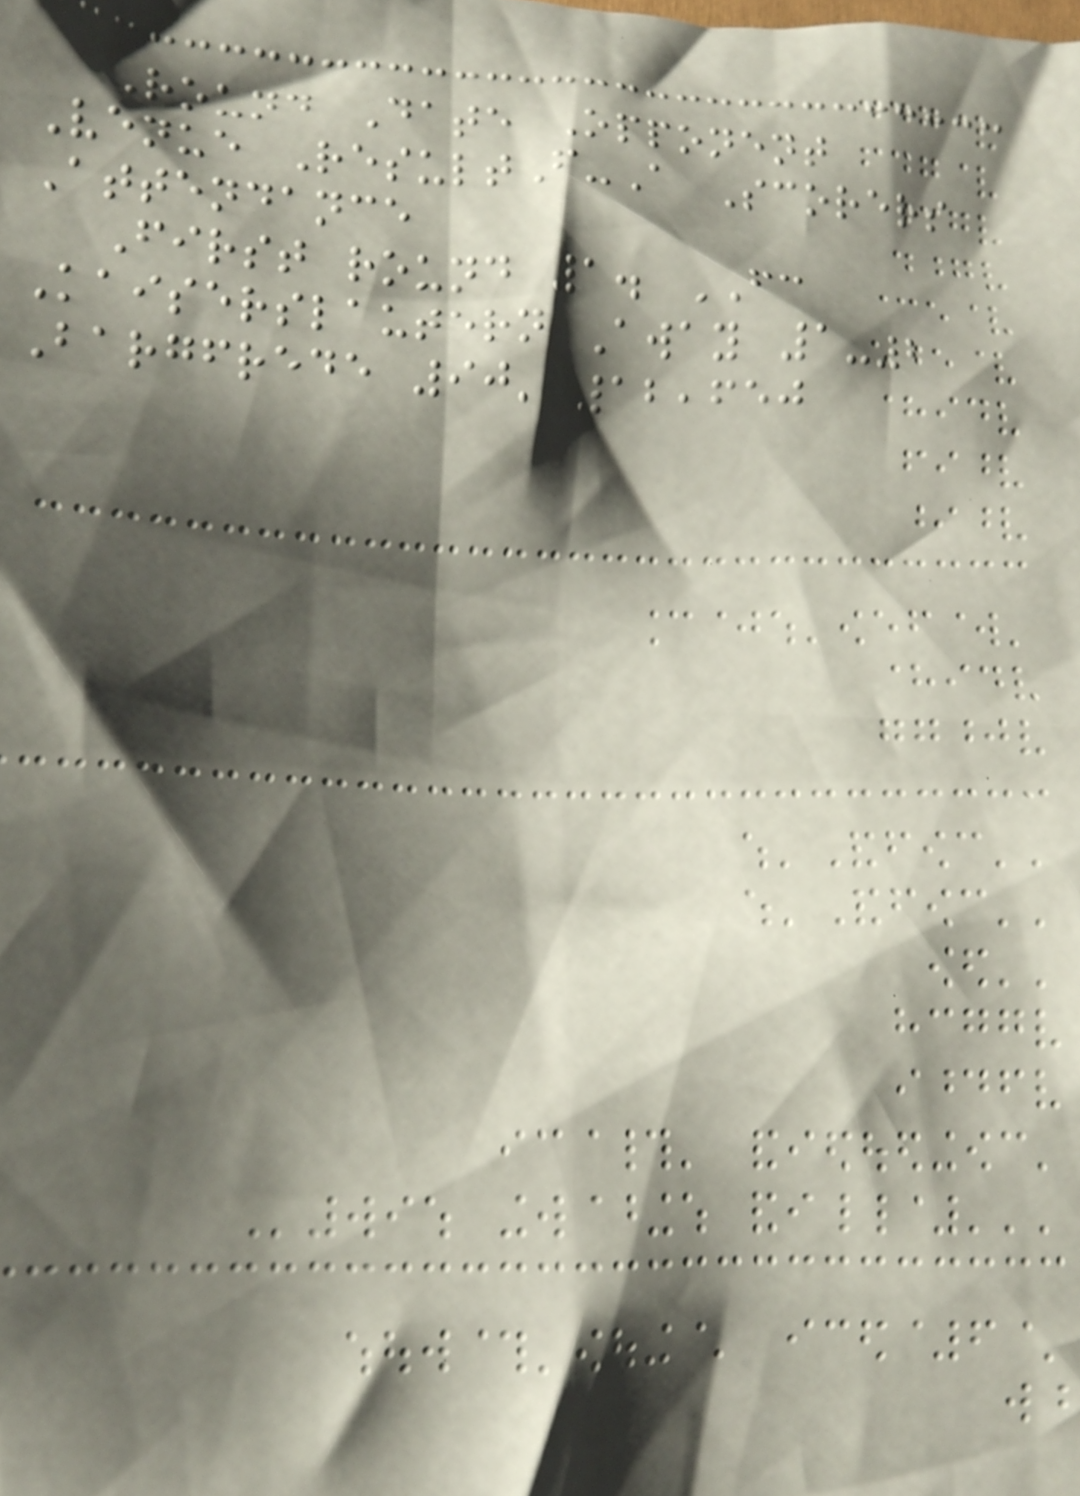Round Date Opponent
Venue ResultF-A Scorers
Attendance
First round 1. FC
Kaiserslautern Away 1-2
Bargfrede 90' 12,650
